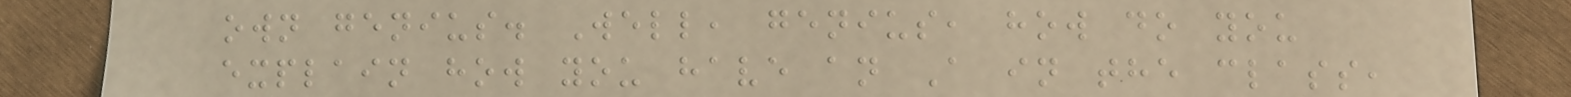own genius. Well, genius, how do you
explain how you have an A in the class,
